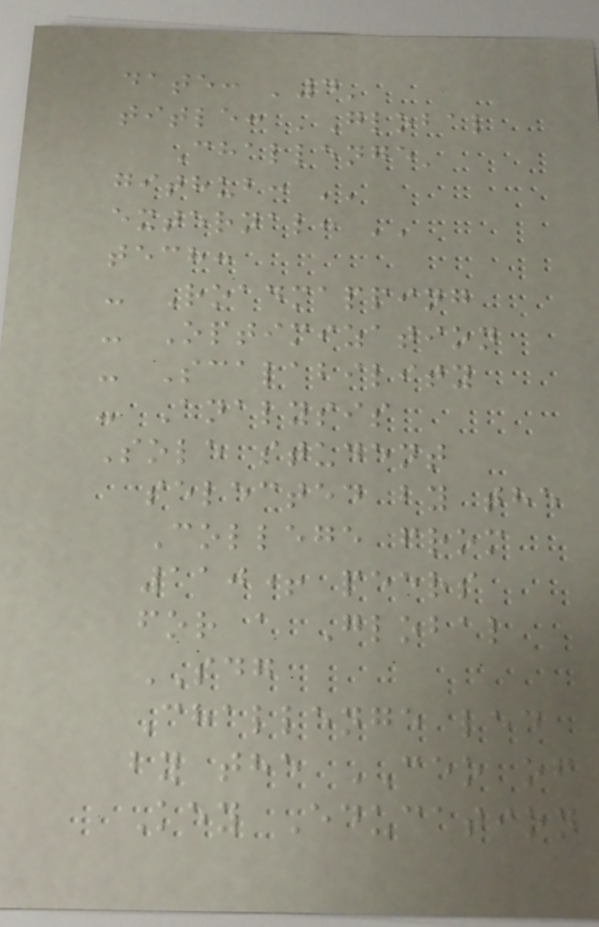date: '4'
title: 'Global
Challenge'
github: ''
external: ''
tech:
- Roadmapping
- Optimization
- Scalability
- Analysis
Sole student
selected by the
College from
110+ peers
for a Global
SDG
Challenge led
by the CEO of
Key Education
